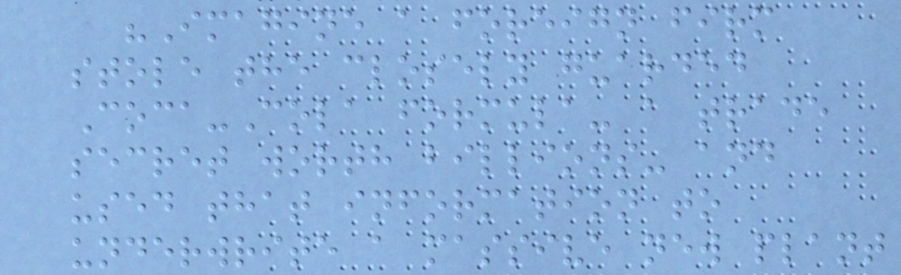"Imagine a foreign firm
stole the closely guarded
Coca-Cola formula- a trade
secret worth billions- and
used that information to
underwrite a massive new plant
